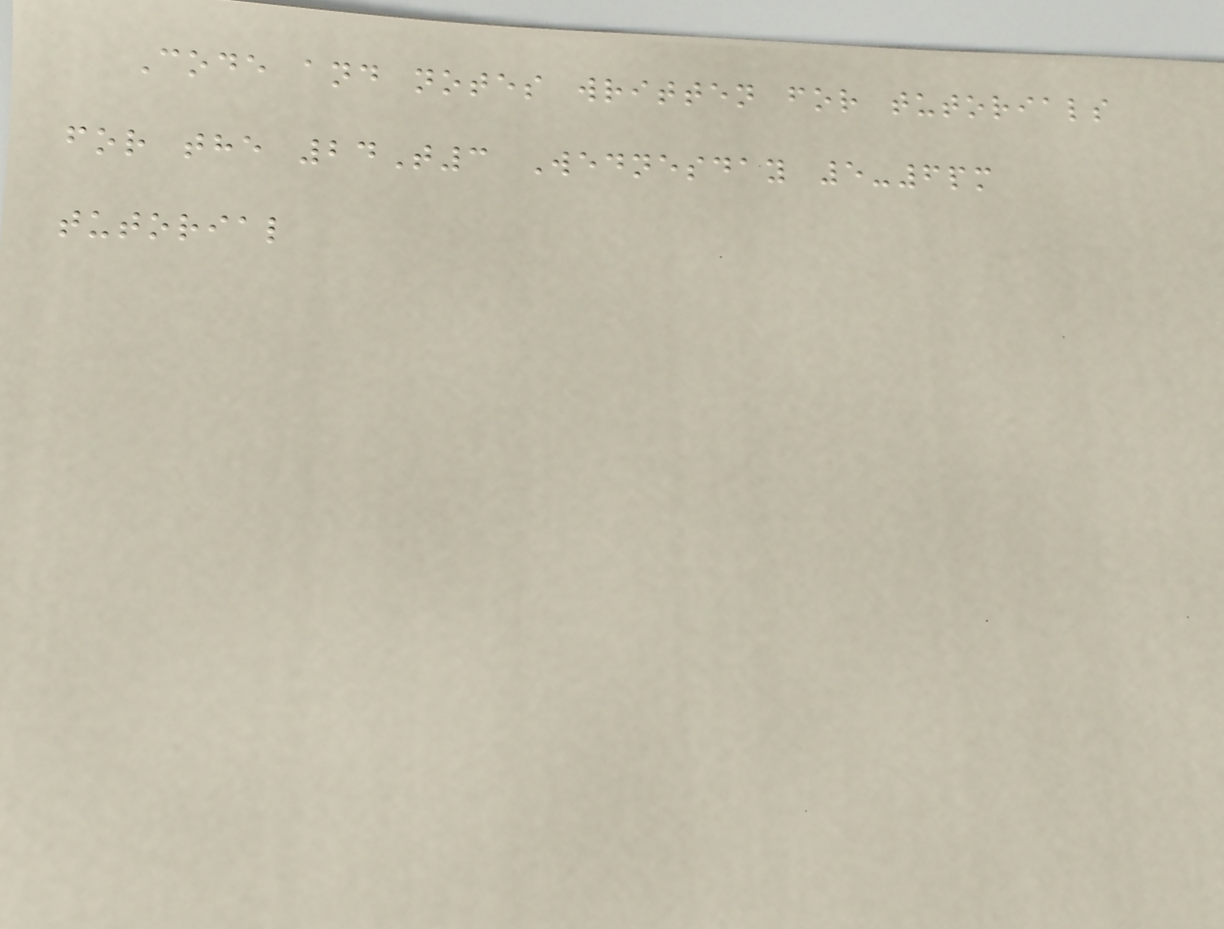Code and notes written for tutorials
for the 24T3 Wednesday 5-6pm
tutorial
